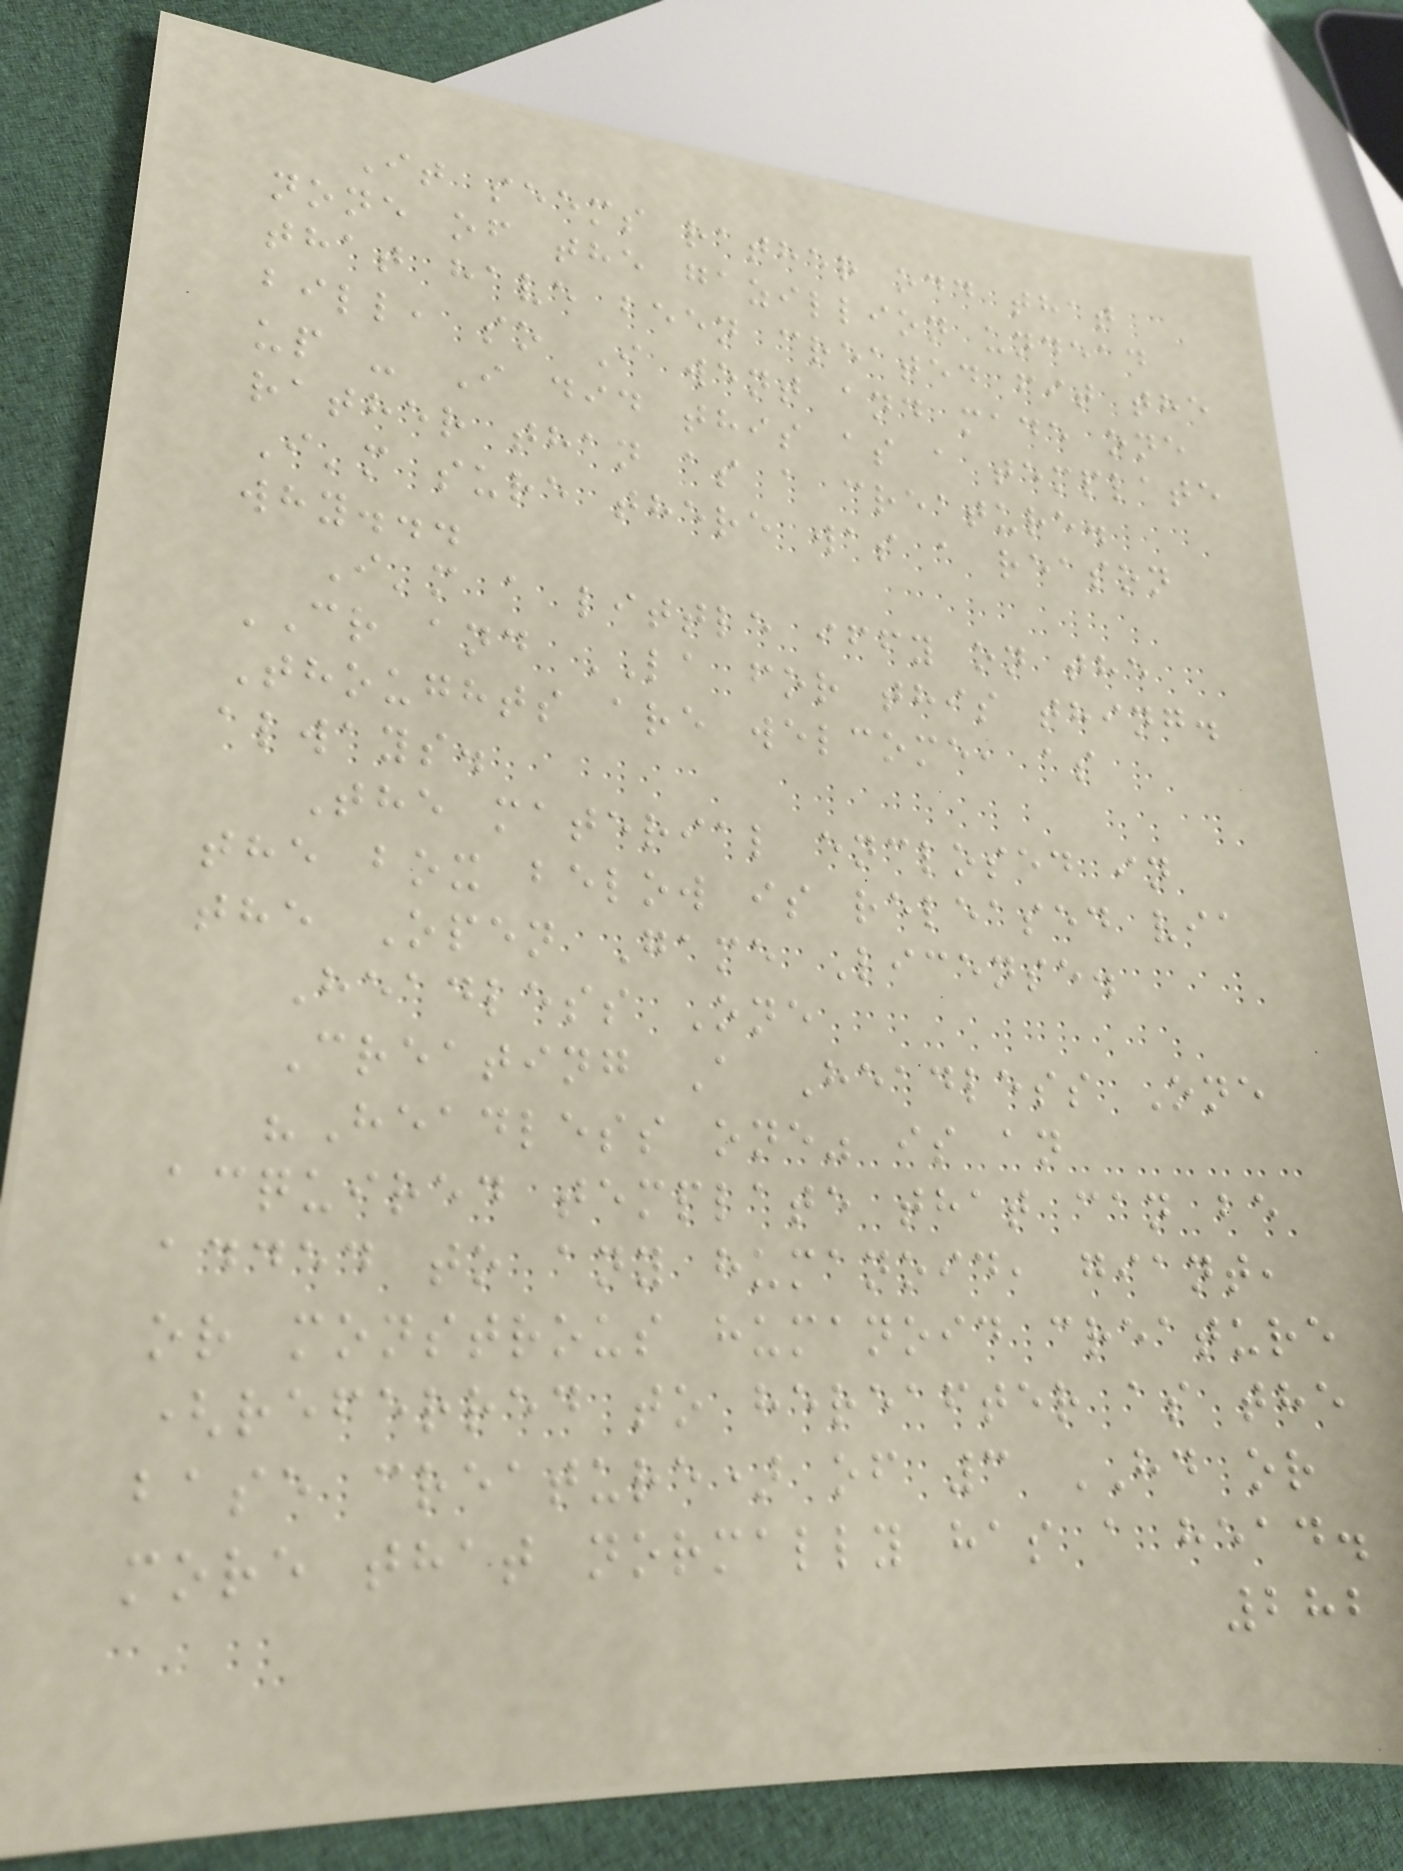It seems rather odd that
none of the gazillion undead
that have been created fit the
bill, so I went and made one
up - I did this as a template
rather than as a creature.
I'm sure there was a reason
why...
I'm a little iffy on the
CR and LA for this thing.
Thoughts are welcome, as
always.
The material enclosed in
the box below is released via
the Open Game License.
Headless One
Creating A Headless One
"Headless one" is an
acquired template that can be
added to any humanoid, giant,
or monstrous humanoid creature
(referred to hereafter as the
base creature) of 3 HD or
more that normally has a head.
282
